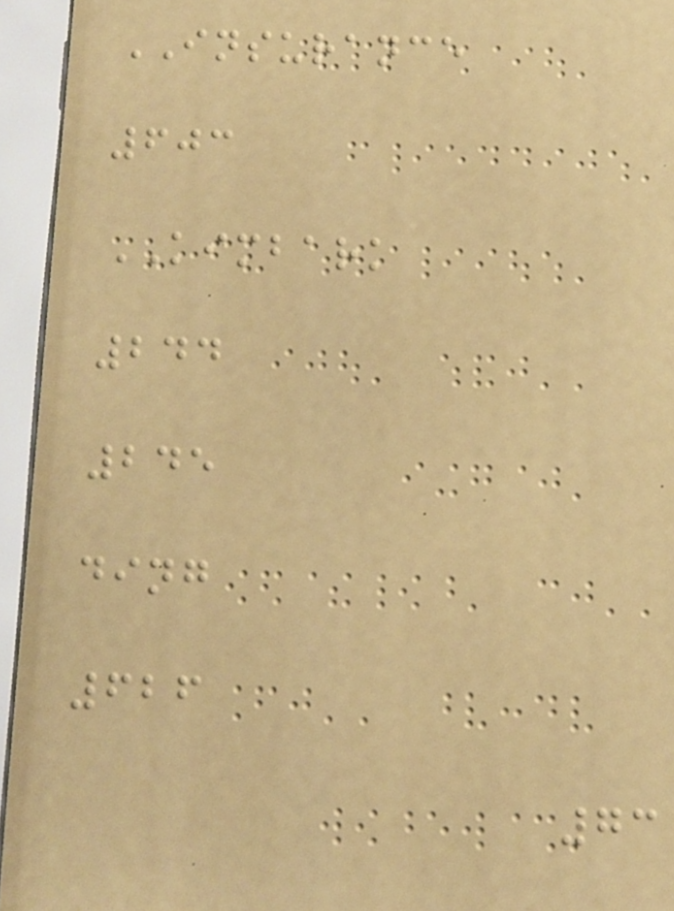INSURANCE
603
KIMBARK
244
245
ding
626
73
